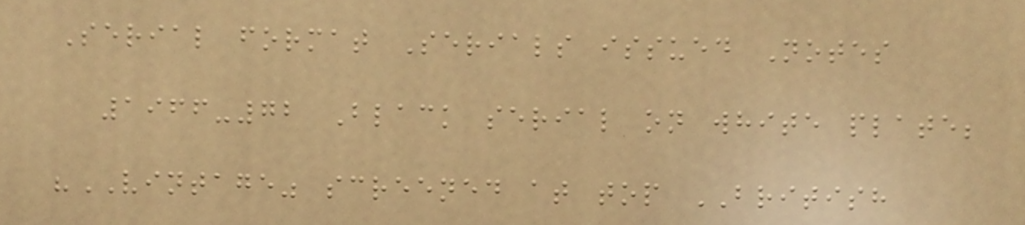Serial format Serials issued Notes
1966-72 Black serial on white plate;
"VINTAGE" screened at top BRITISH
